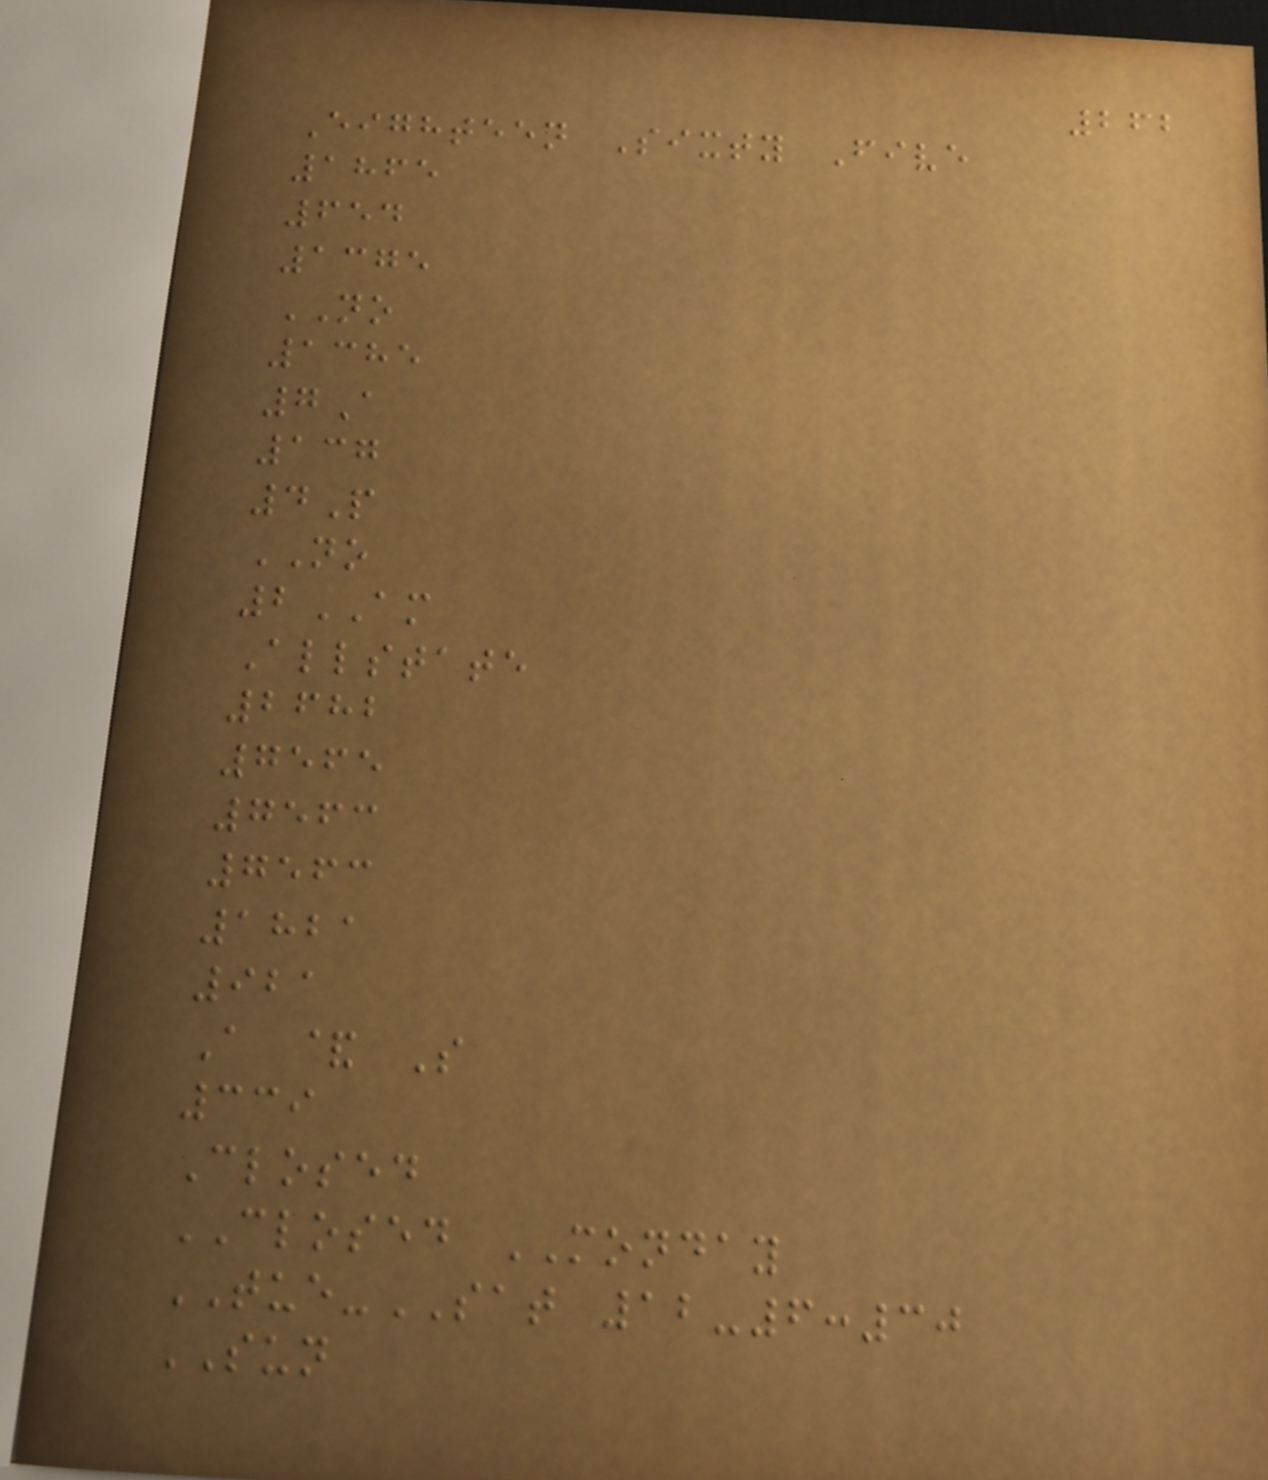262
Eighteen Sixty Five
1865
654
1375
NO
1385
7A
137
4P
NO
2AM
Allstate
2682
7565
7563
7563
1821
921
A & S
339
Closed
CLOSED MONDAY
TUE-SAT 12-6:30
SUN
